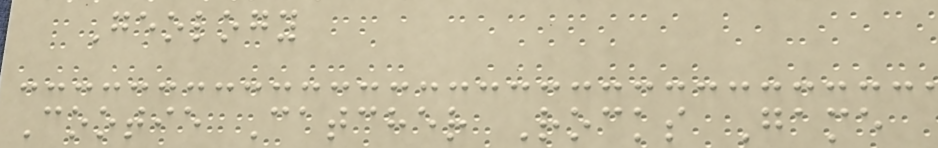Geology
Cootie Catcher Rocks Game
